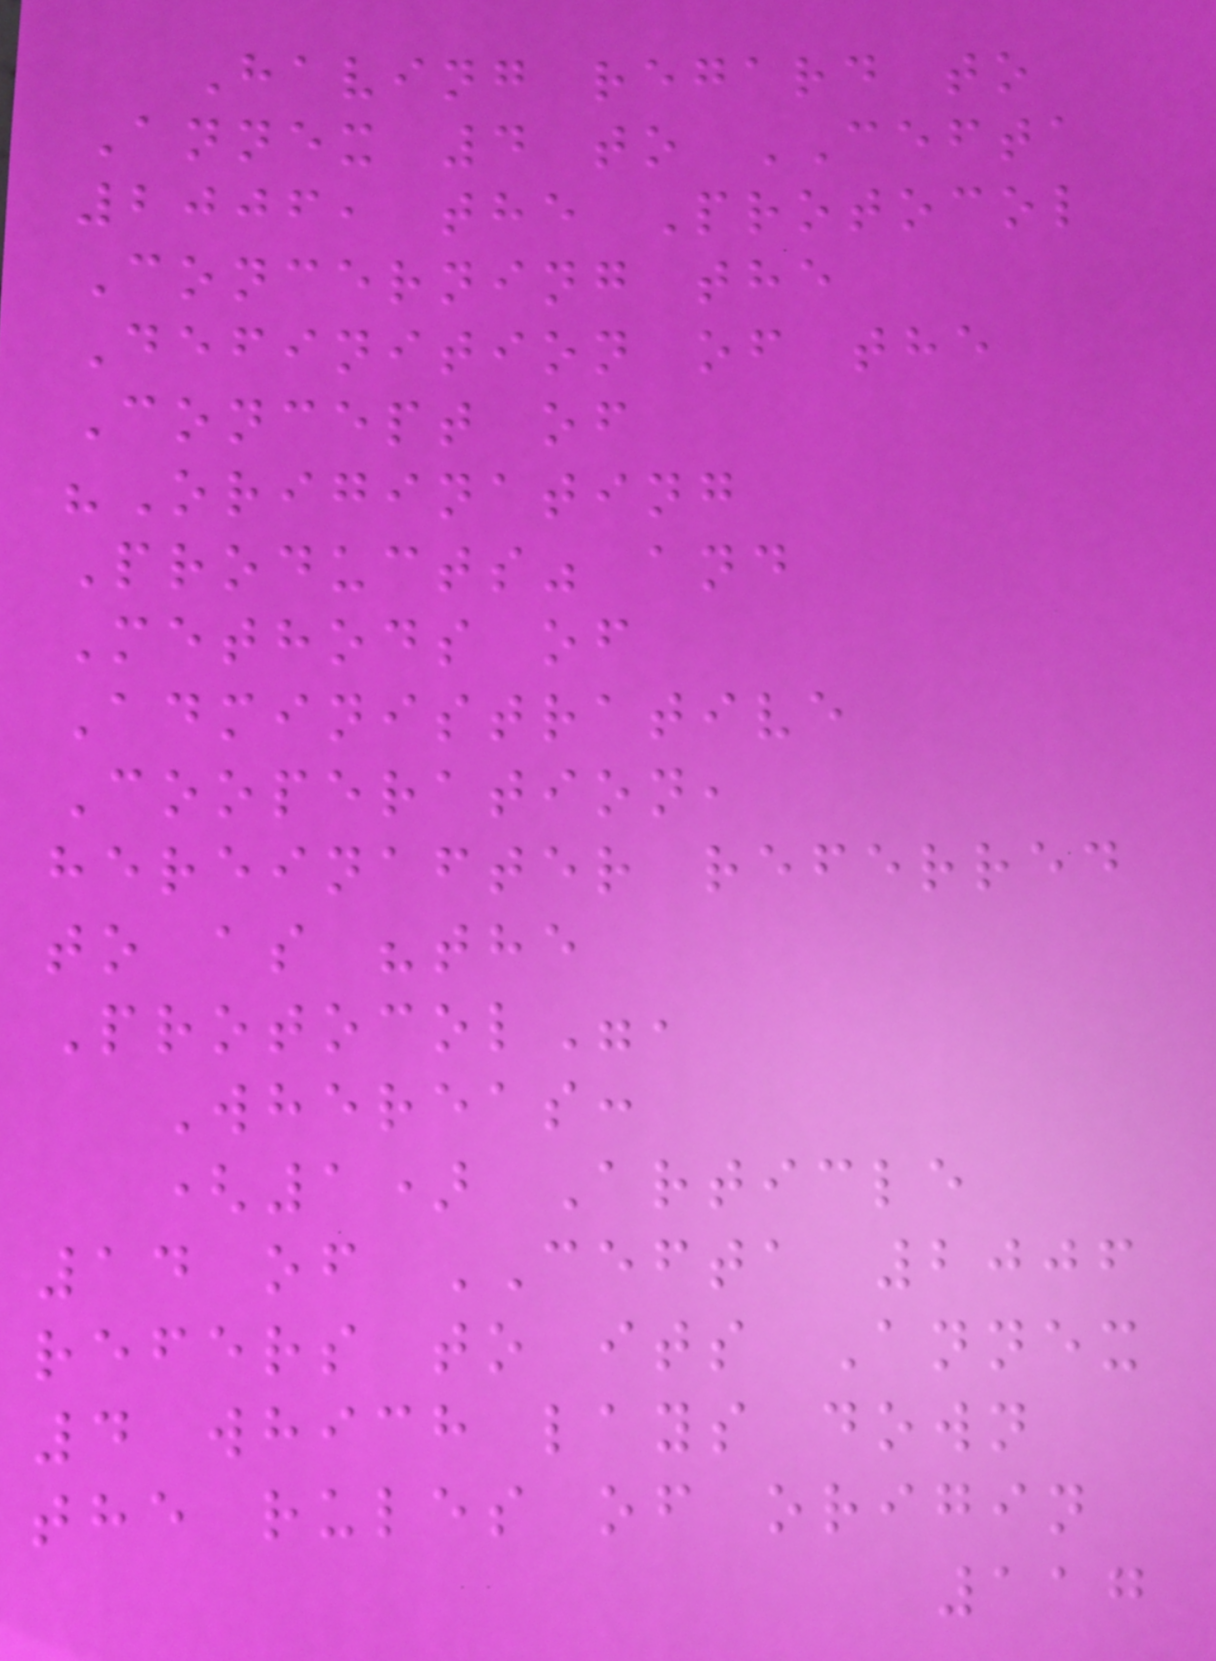Having regard to
Annex 4 to CEFTA
2006, the Protocol
Concerning the
Definition of the
Concept of
"Originating
Products" and
Methods of
Administrative
Cooperation,
hereinafter referred
to as "the
Protocol",
Whereas:
(1) Article
14 of CEFTA 2006
refers to its Annex
4 which lays down
the rules of origin
117
